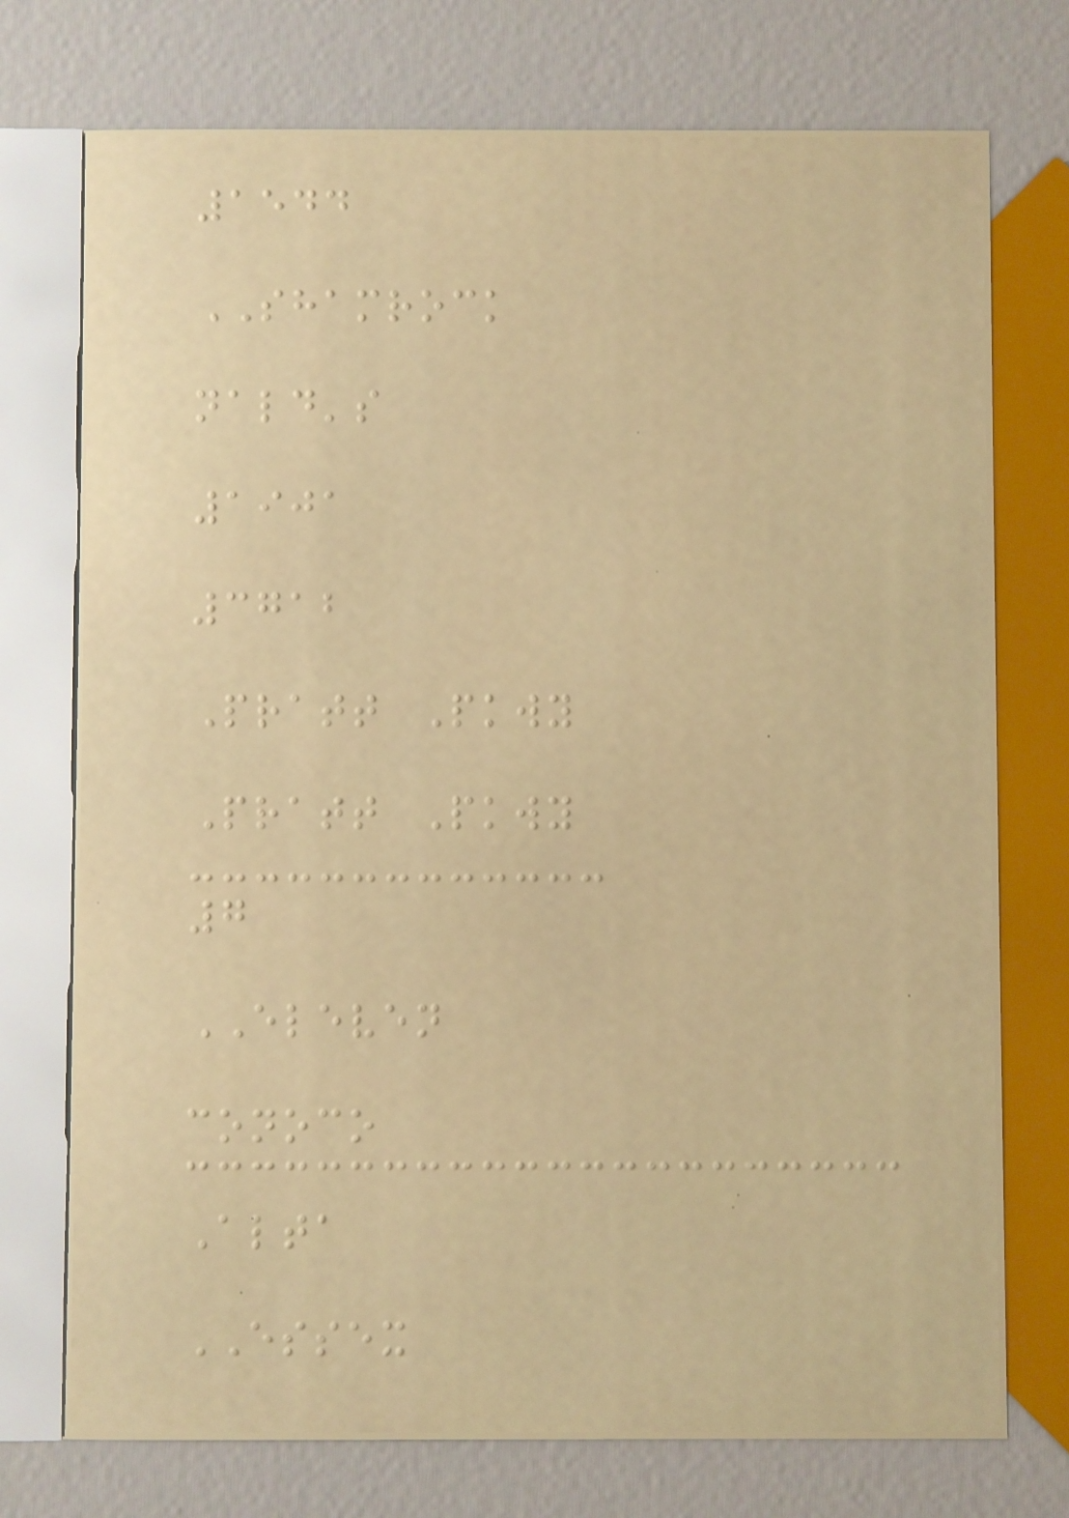1544
SHAMROCK
nald's
1901
3712
Pratt Pkwy
Pratt Pkwy
7
ELEVEN
conoco
Alta
ESSEX
